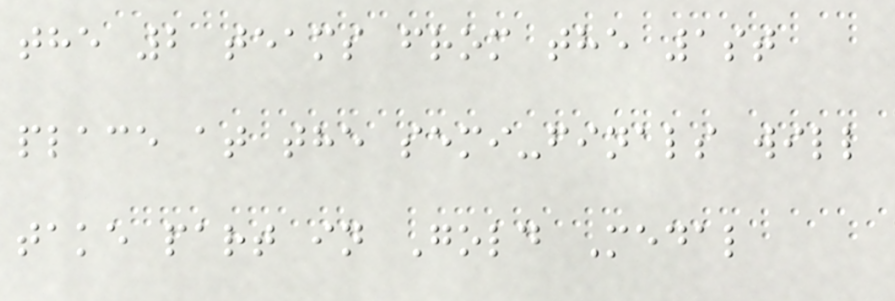the 2 teams from the 1st
place at the semi-finals will
take part in Gold Medal
